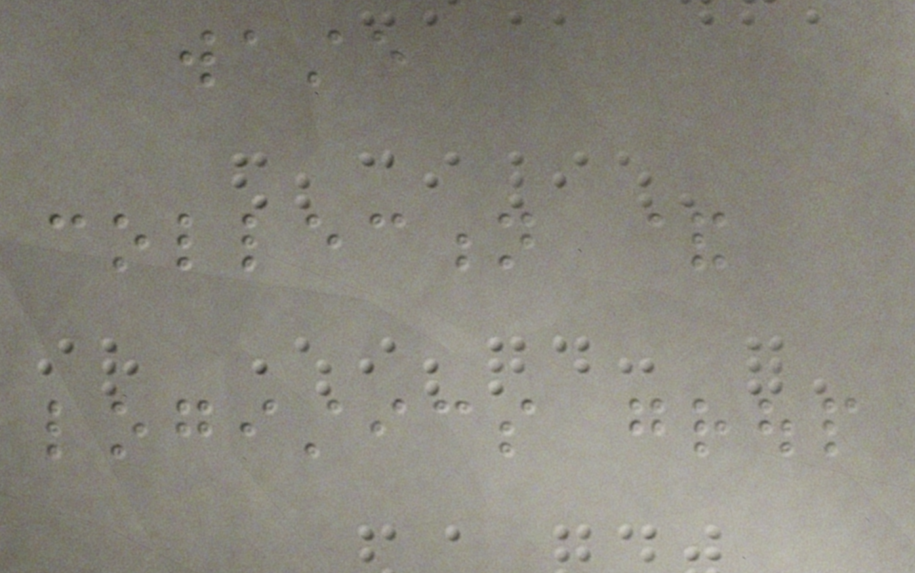waste
collection &
logistics group
